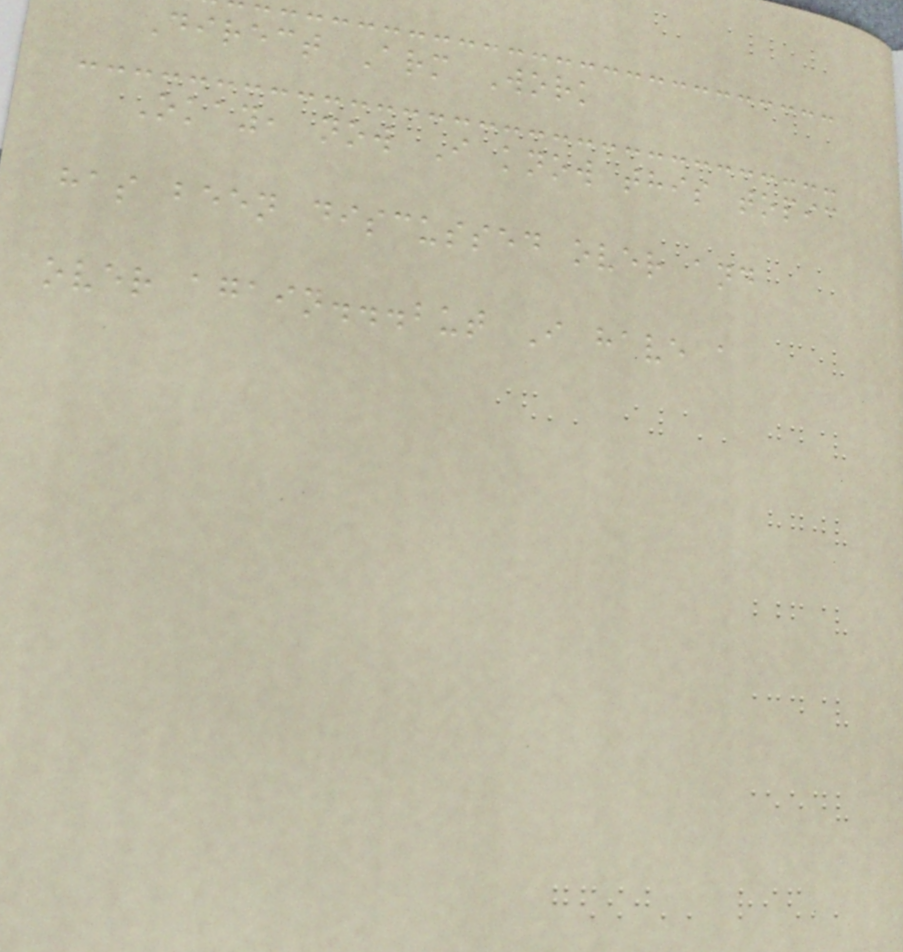Direct Arm Work
Okay, now I know this topic
has been discussed over and
over again...but I have a
